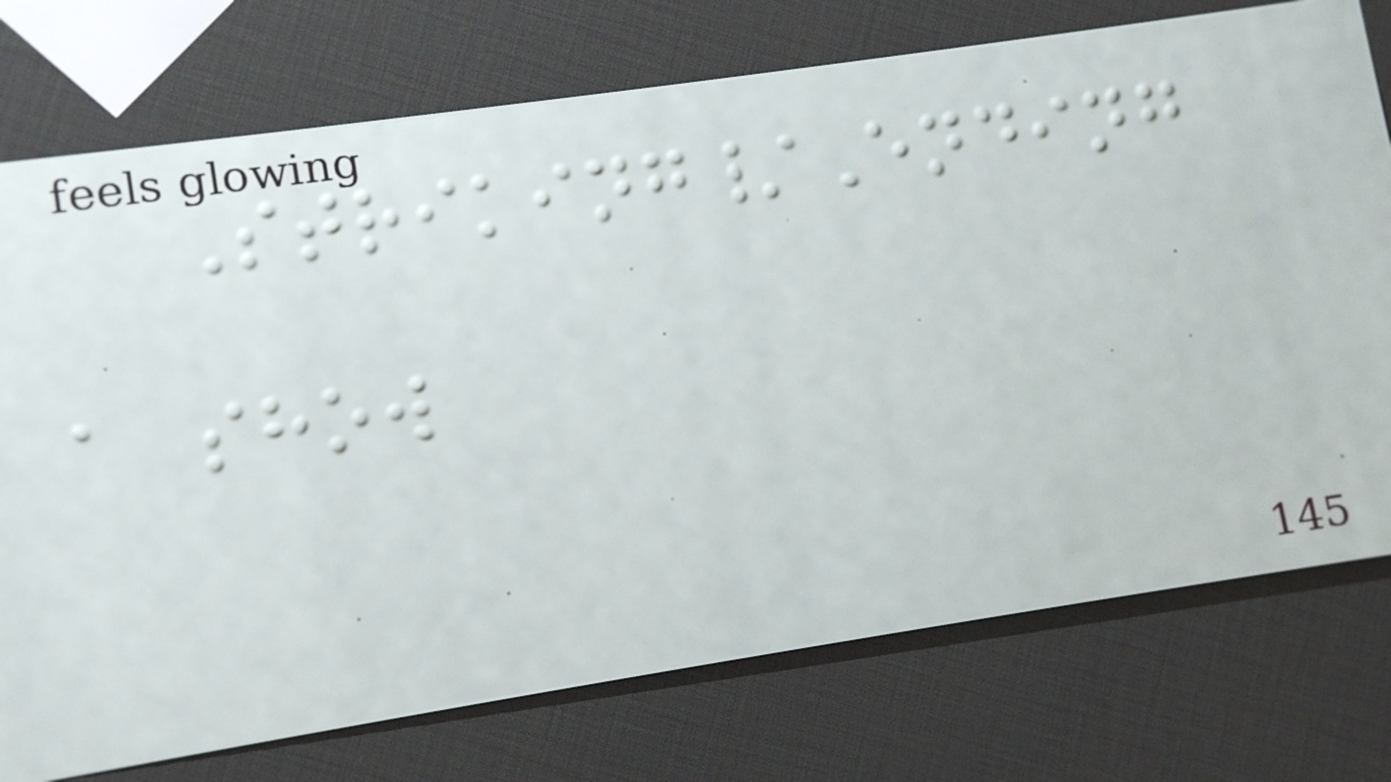Striking/Ending
a show
